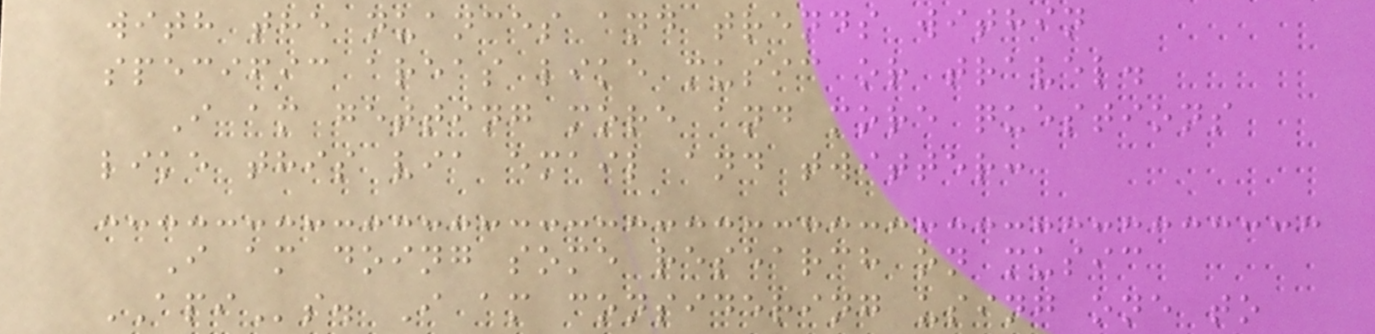with the nuances and trends within
specific areas like music or travel.
I am getting more and more questions
like this via email and twitter:
I am doing some research on music
APIs. I am considering using one to
